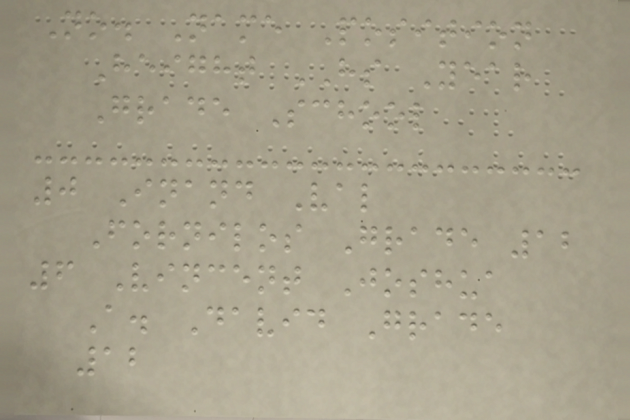No. Name Position
Height HS Year
Grade School
0 Inand Val
Fornilos Grade 12
6 Vincent Joshua
A. David Grade
12
